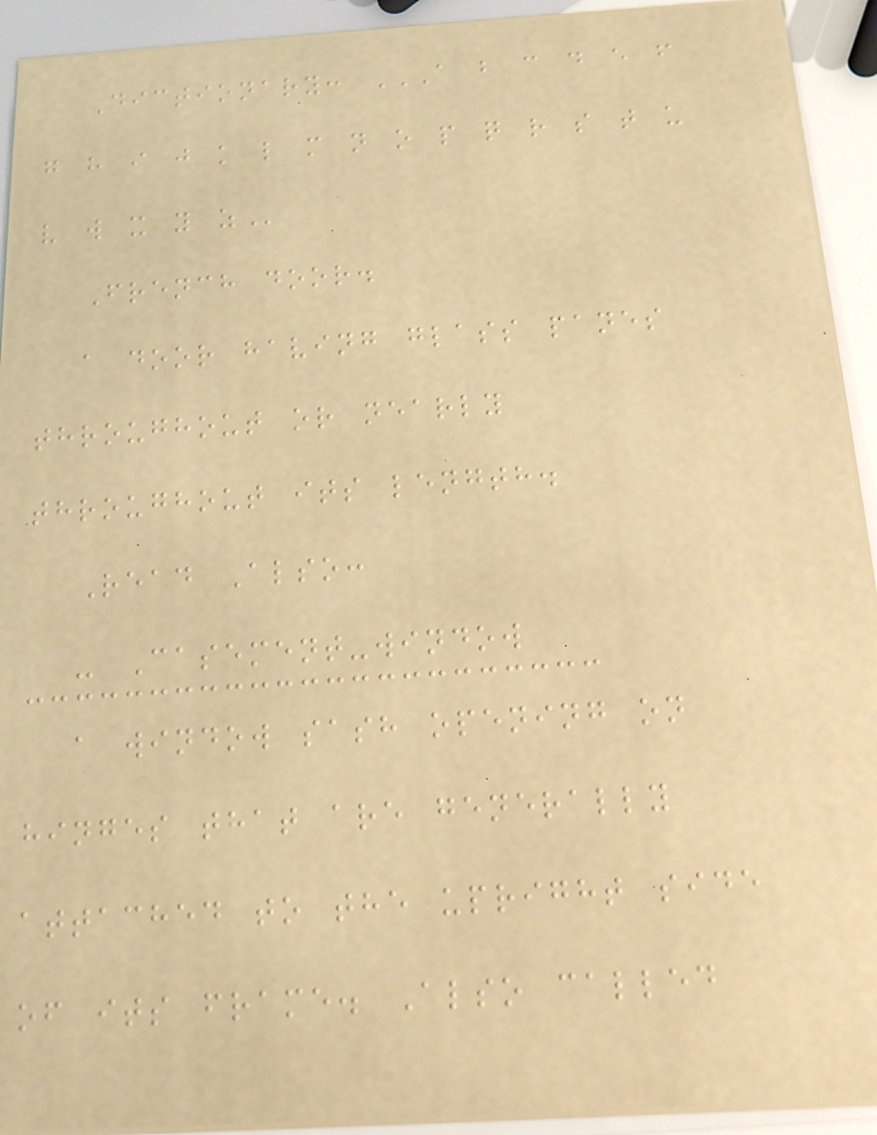Dictionary: A B C D E F
G H I J K L M N O P Q R S T U
V W X Y Z
French door.
a door having glass panes
throughout or nearly
throughout its length.
Read Also:
- Casement-window
a window sash opening on
hinges that are generally
attached to the upright side
of its frame. Also called
